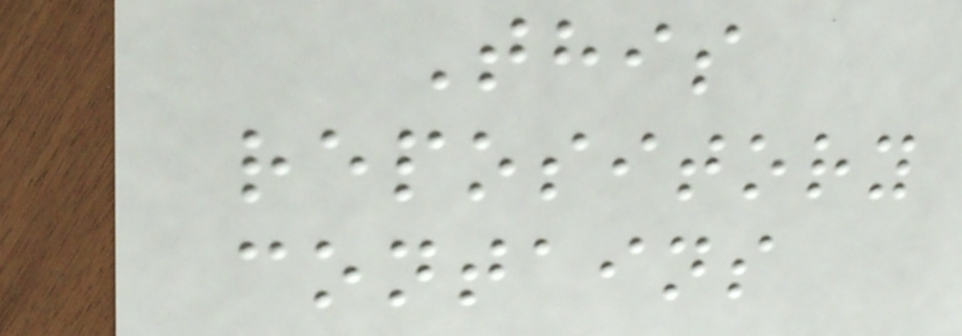This
repository
contains
